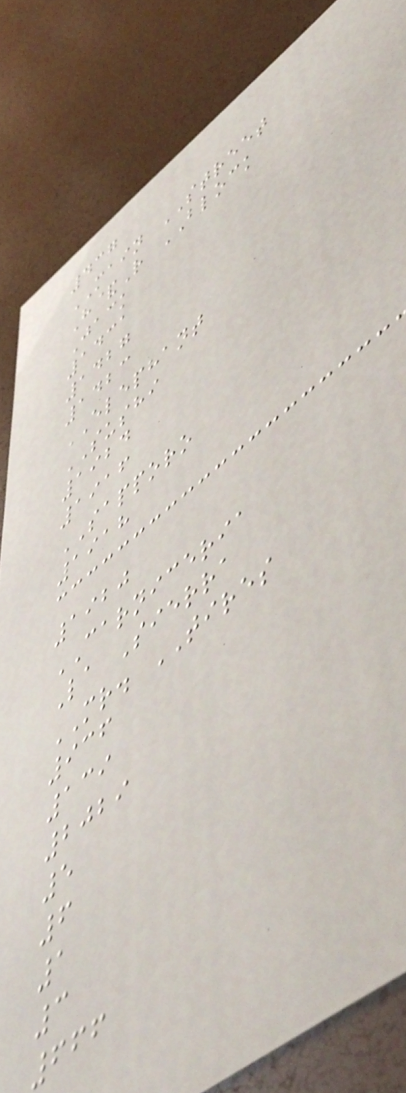437
MAIN STREET
H&R BLOCK
Jack
1431
1427
1423
ELEPHANT
SUSHI
1924
1916
SAPPORO
1918
1920
CARNICERIA
La Sierra
MR. TIRES
936
139
2029
5
6
1
3
666
